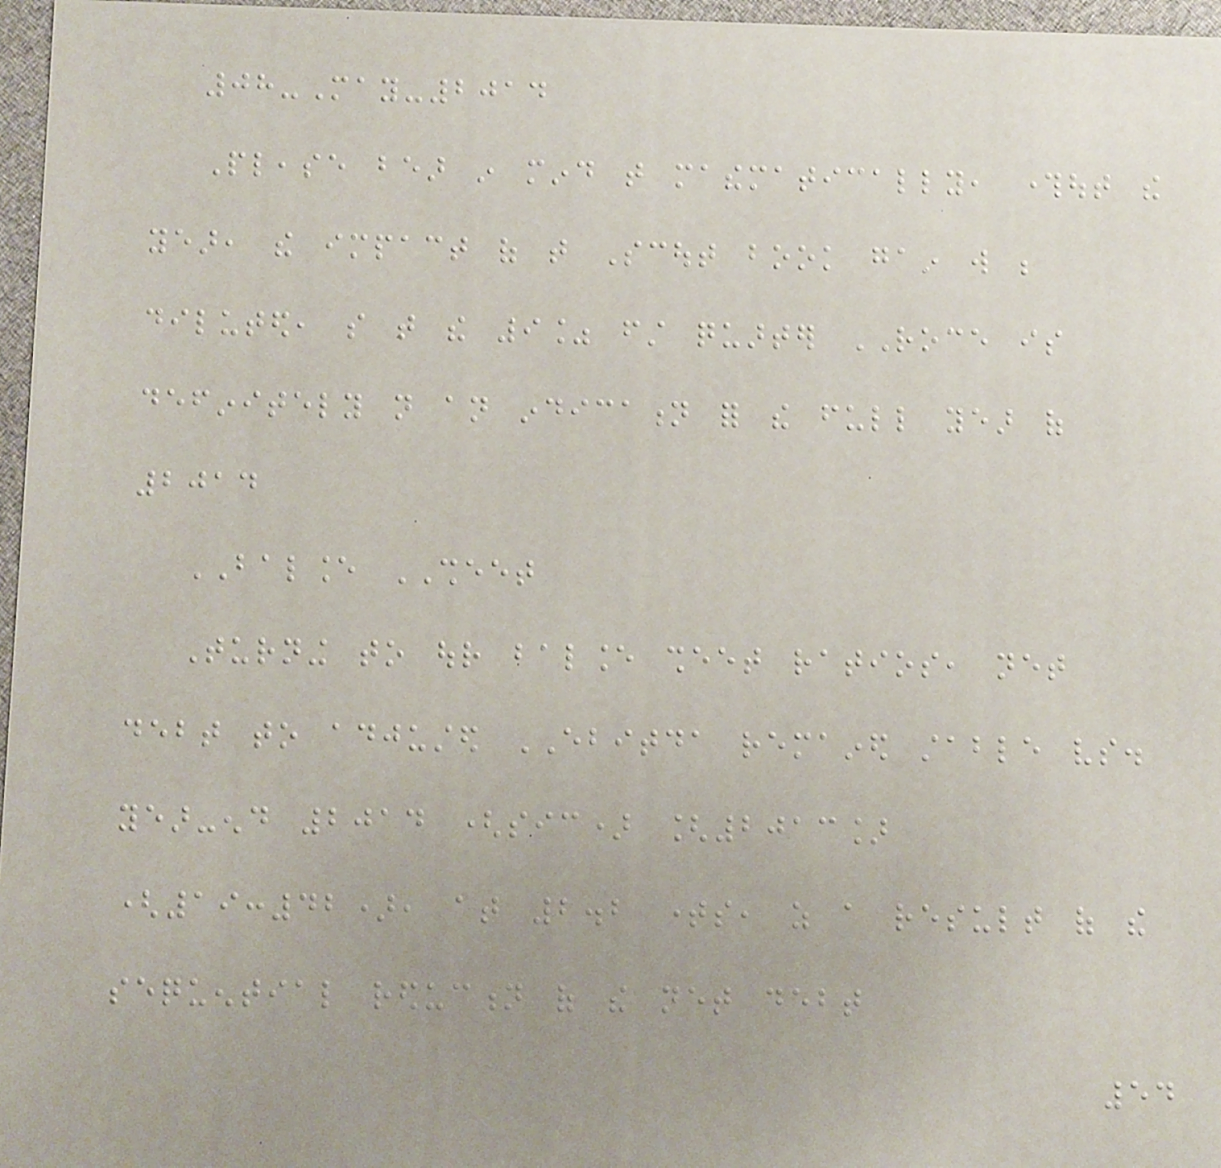08-May-2014
Please bear in mind that mathematically, throughout the
year, the impact of that Scout book gain will be
diluted, so that the 9% first quarter ROCE is
definitely not an indication for the full year of
2014
BALANCE SHEET
Turning to our balance sheet ratios, net
debt to adjusted EBITDA remained stable vs.
year-end 2014 (sic) [2013]
(19:42), at 2.2 times, as a result of the
sequential reduction of the net debt
54
